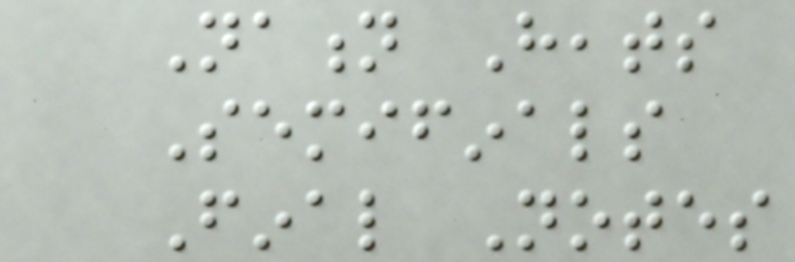Nation Heats
Semifinals
Final Notes
